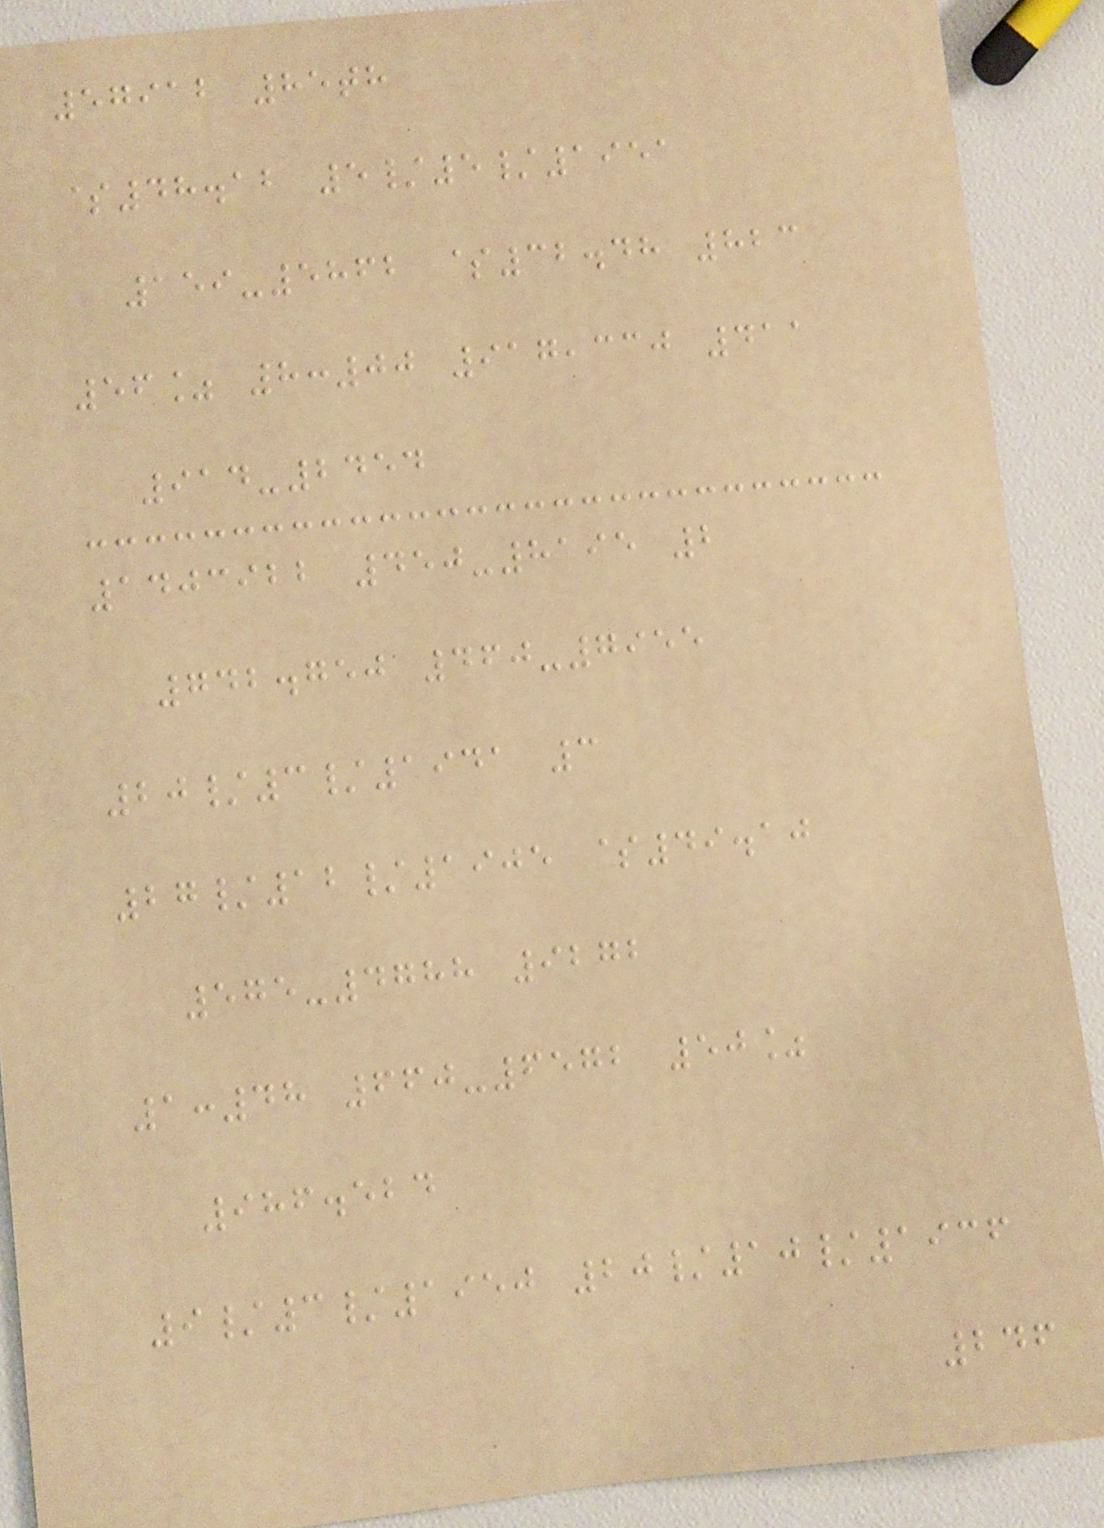57912 85th
$48.12 5/5/1951
159-5862 $32.48 823
56% 8:00 917,330 411
914-2454
1403922 450-8195 2
742.750 460-7955
20/3/1941 3
27/12/1905 $49.10
575-4788 9272
1:48 660-6572 50%
986.524
9/3/1950 20/10/1936
246
